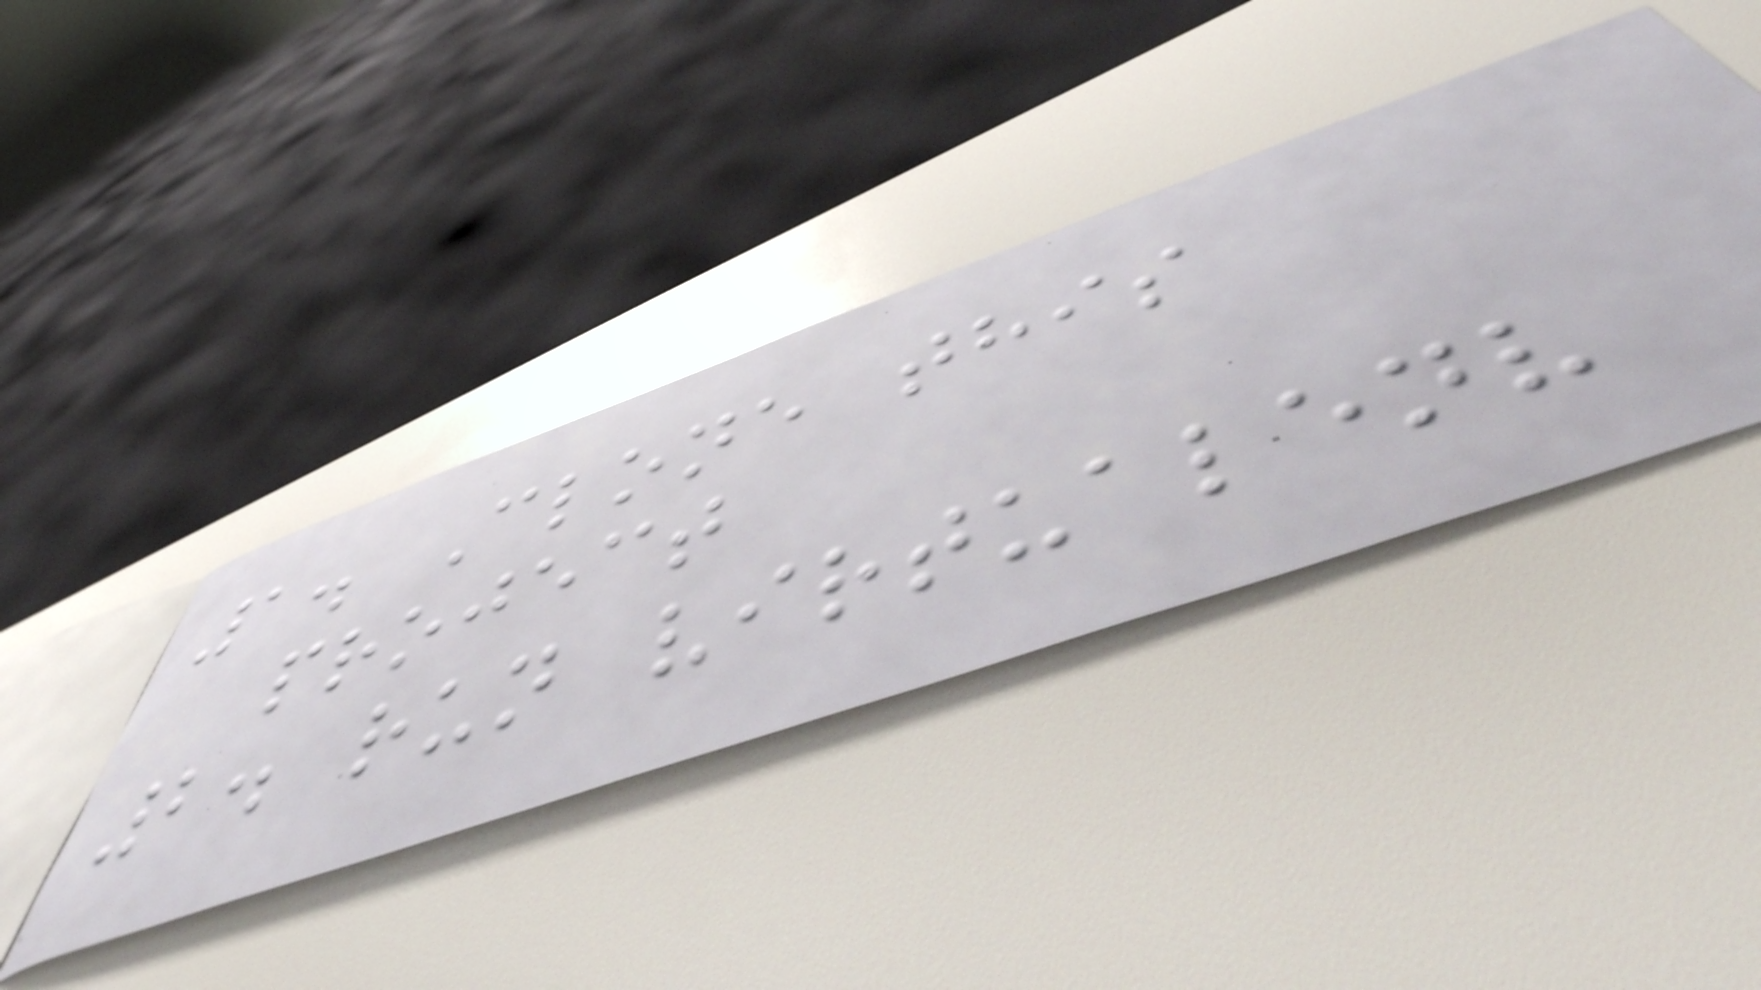1. Clone this
project
2. run virtualenv
